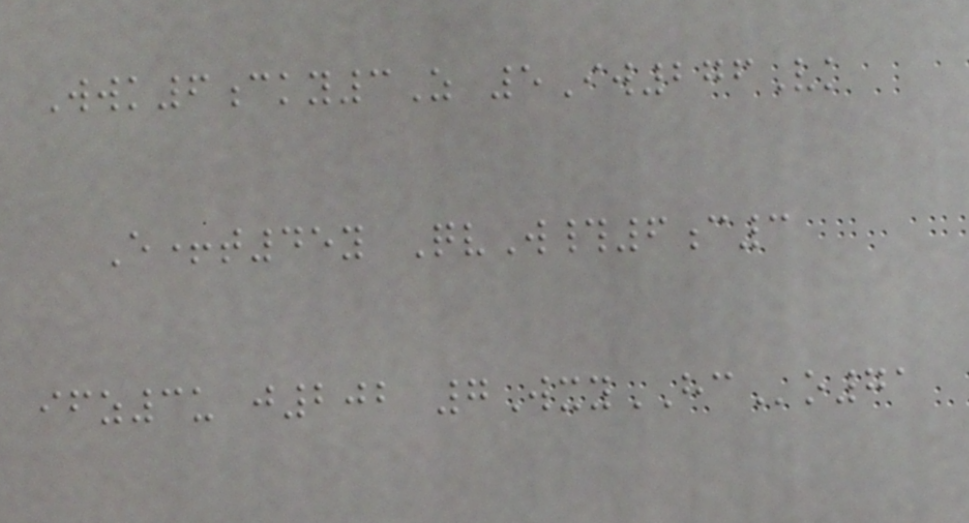Wwk6cky3Z 5Iw276Vk
E+t45y QvW#6c3
ifz3u j202 7WxyHCo71
